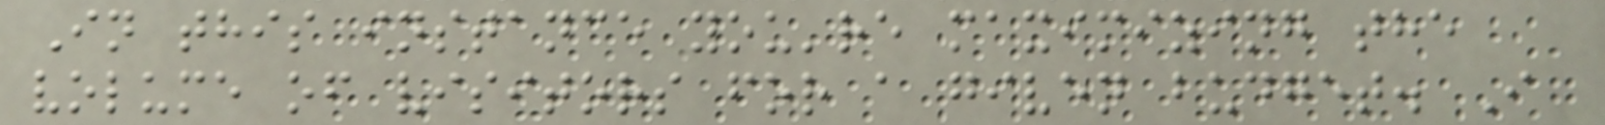In this instance you're maximizing the
volume of visitors for a given budget. I
